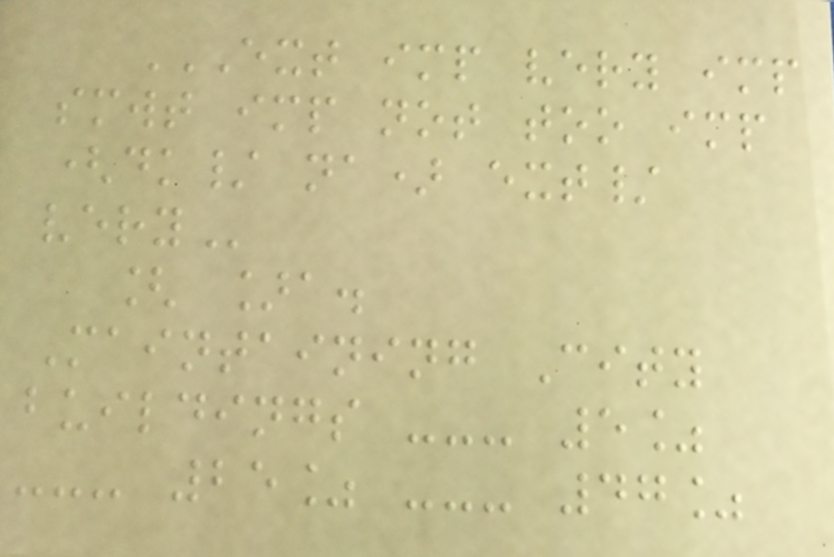EXT IMP VERY IMP
SMWT IMP NOT TOO IMP
(DK/ NA) EXT/
VERY
[ ]a.
Maintaining City
buildings --- 5%
--- 25% --- 47%
